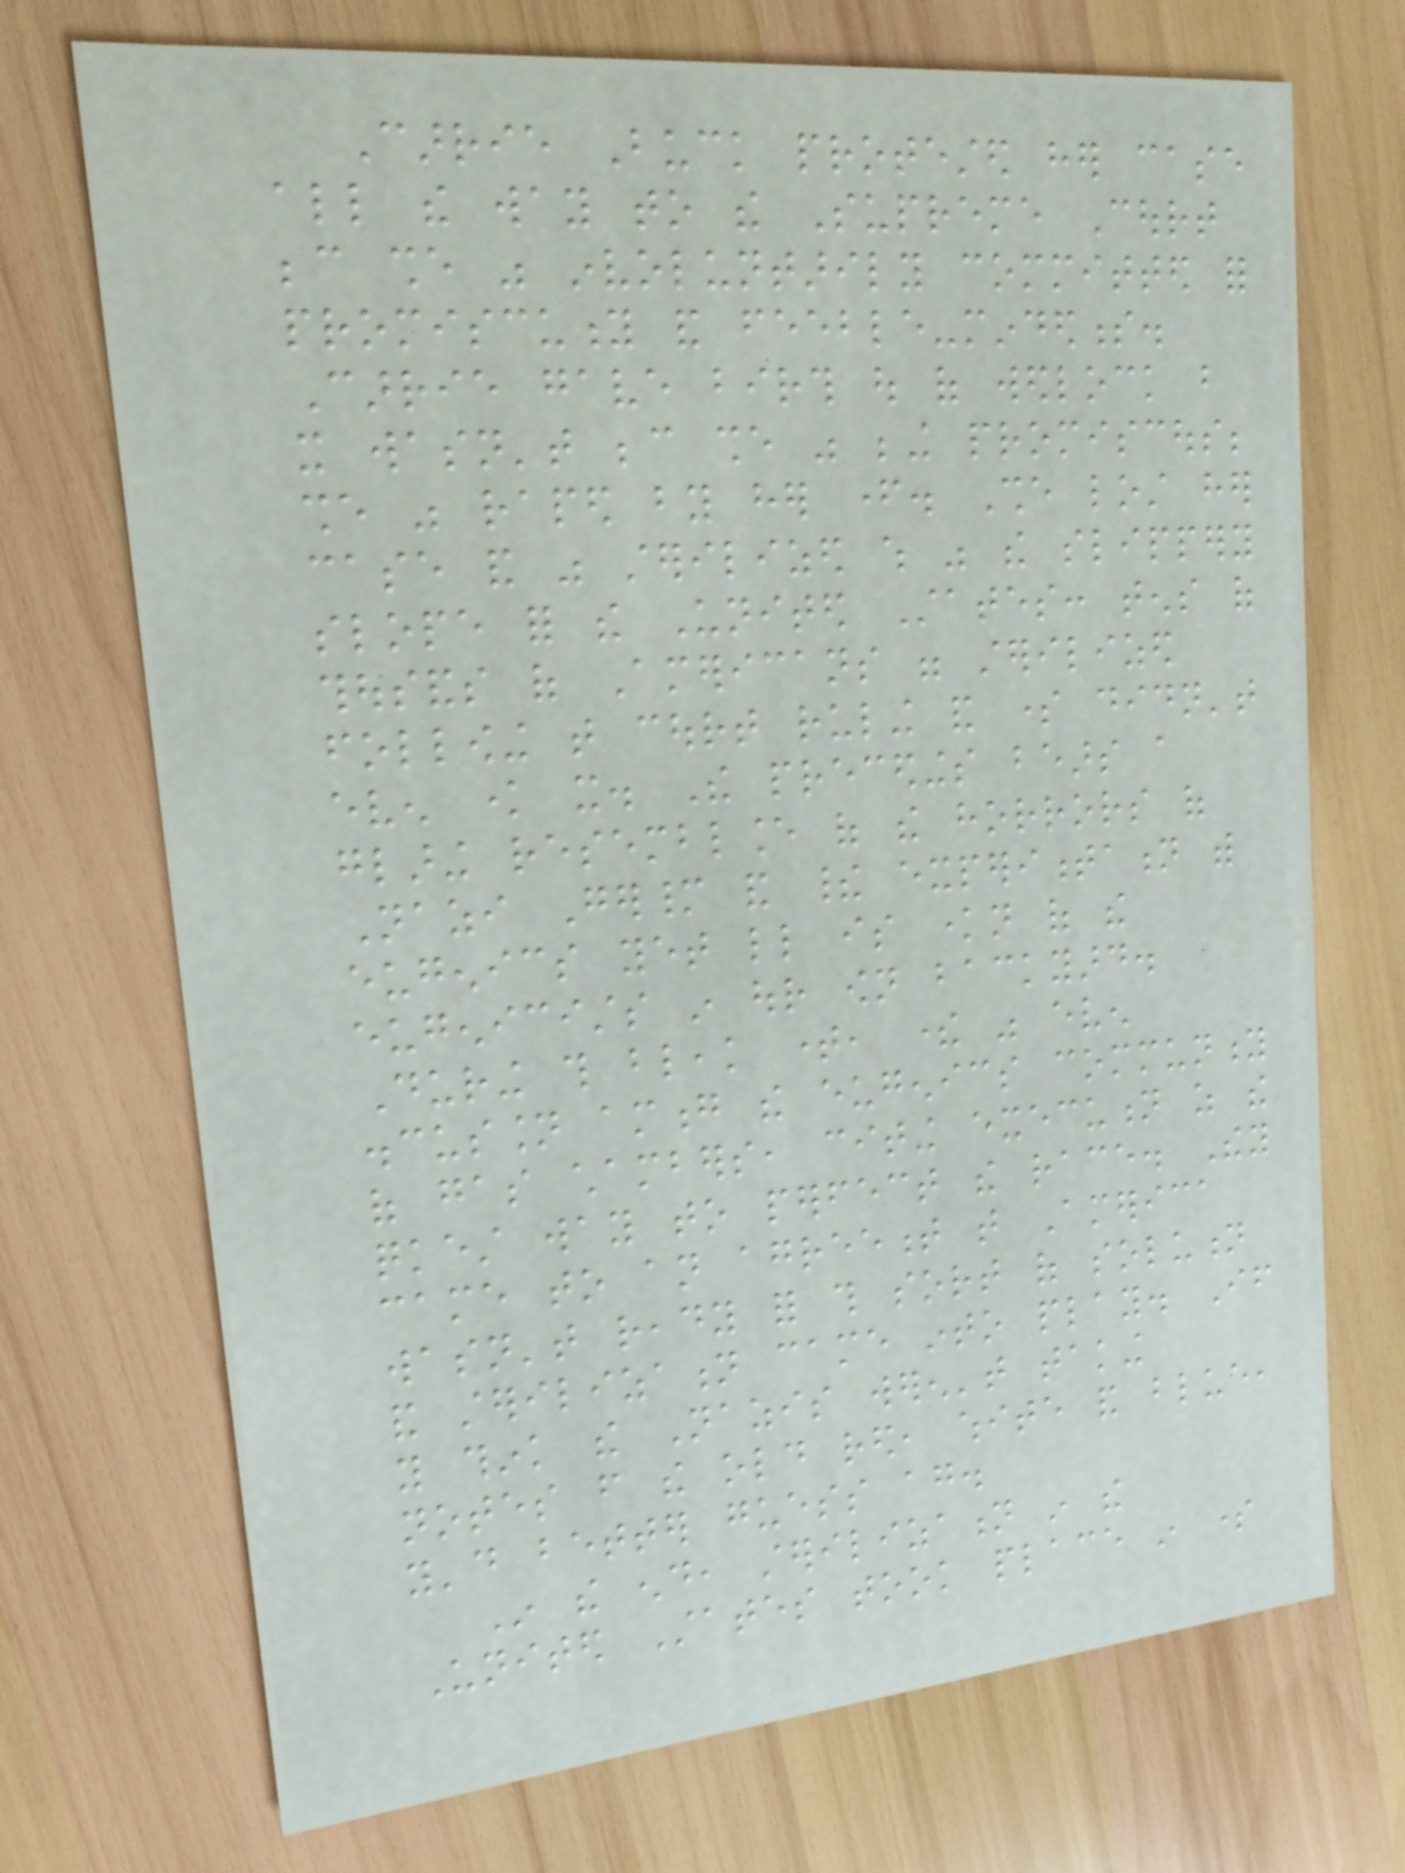Carrie Buck protested her case
all the way to the Supreme Court
because she was involuntarily committed for
promiscuity and feeble-mindedness.
Carrie gave birth out of wedlock but
it wasn't because she was being promiscous;
she was raped by her father. She lost her
case and was sterilized which was the slippery
slope for the United States: tens of
thousands of Americans were sterilized
following that court ruling and some didn't
even know it. The precedings bears a
glaring resemblance of the horrors of
Nazi Germany and their experimentation with
eugenics yet little is known of the
eugenicists in our own backyard.
During this bleak time, there was even
discussion among the eugenics community
of gas chambers, citing execution as the
quickest way to perfect the race. They
came to an agreement that America
wasn't ready for this sort of solution
and sterilization came into play. If
you think the Nazis weren't taking
notes from the old red, white and blue,
you'd better guess again.
In the end, sterilization in the
United States took place in some
